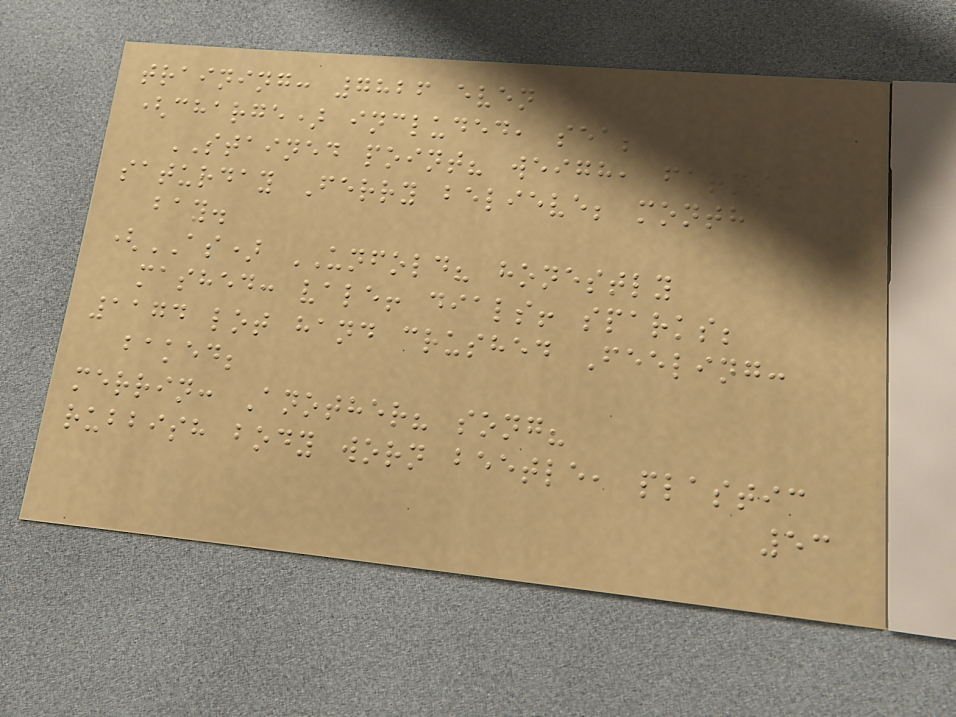training: 7826 even
(charge) included, sea;
STAINED point? weigh, farms!
saturday Ferry believe; month
bay.
(AS) UNFOLD? honestly
mashed: vale! dials! sparks;
1174 lot hand crushed Feeling:
baked;
merrin: Another? song?
rubbish body worn beetle, plastic
53
